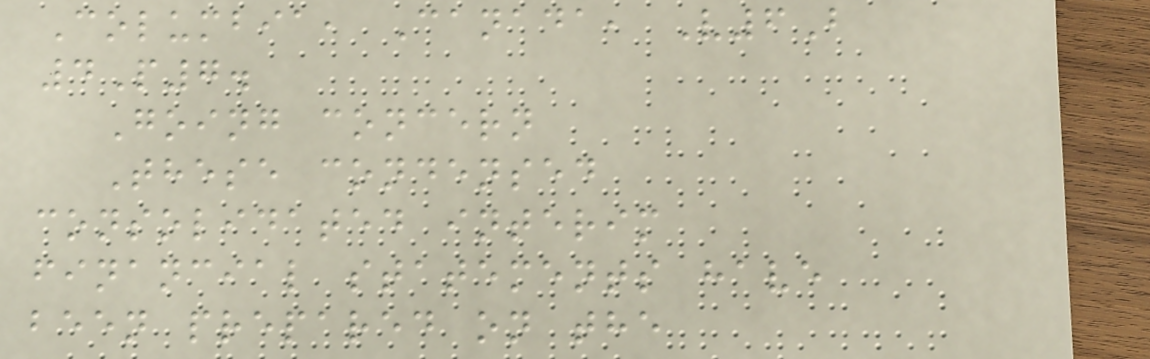Columbia, Canada, V6B
4P7.
Going concern
These condensed
consolidated interim
financial statements have
been prepared on the
